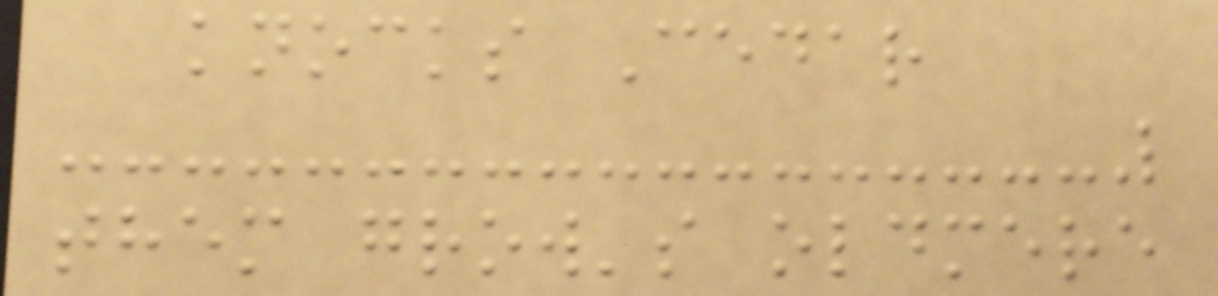knocks Cedar
them grow's oldmere
